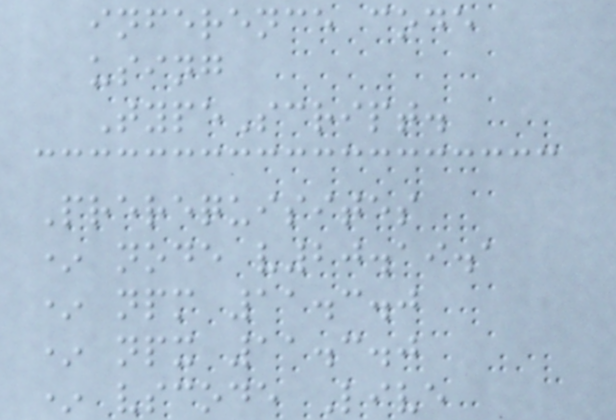inference code
using
TypeScript.
Prerequisites
* node v20.19.1
* npm 11.3.0
* npx 11.3.0
* vscode Live
